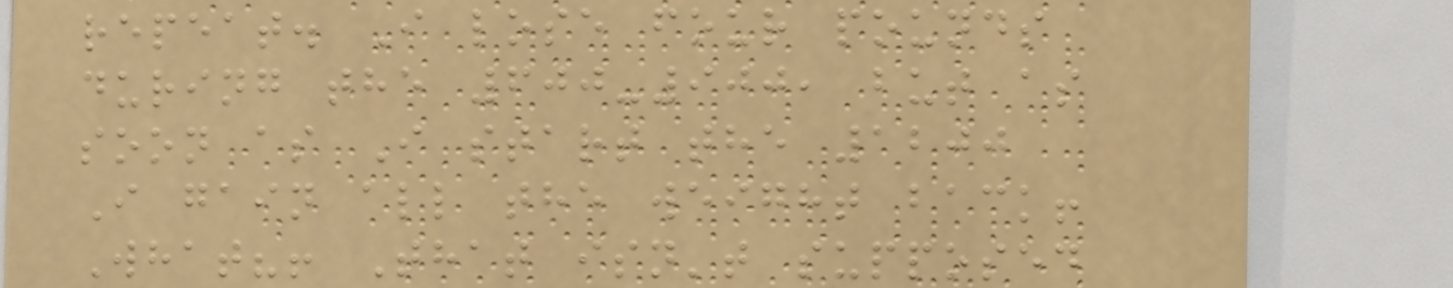repeat. I lose four pounds
during the 600-900, but as
soon as I start the 1200
I gain all the weight back!
What?! That isn't supposed
